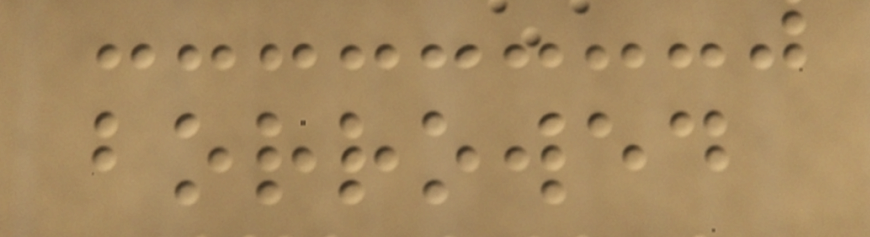borrowed
